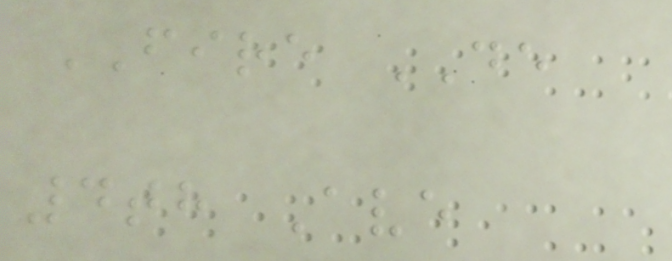FIRE DE
4th Ave
